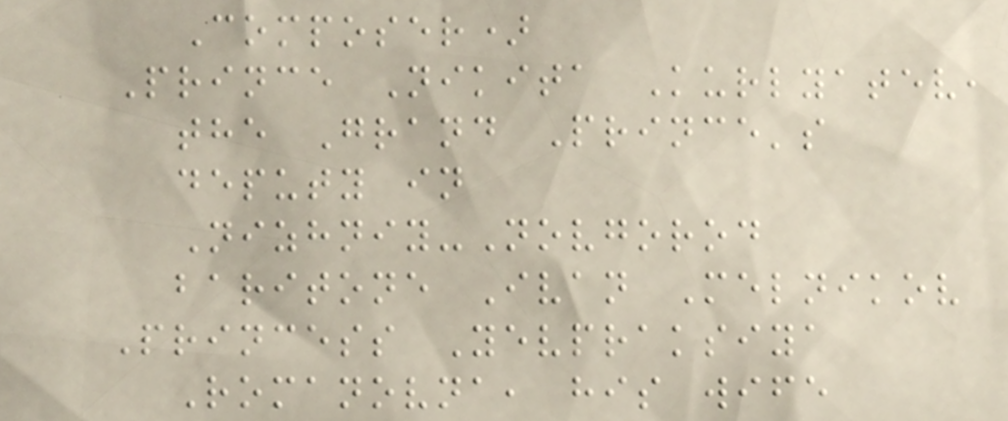Composer)
Prince Nikita Kurlyatev,
the Grand Prince's
deputy in
Nizhniy-Novgorod
baritone Ivan Melnikov
Princess Yevpraksiya
Romanovna, his wife
